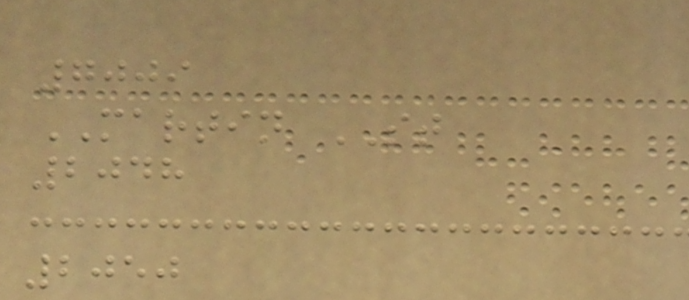7009
MARTIN ST
2048
2050
